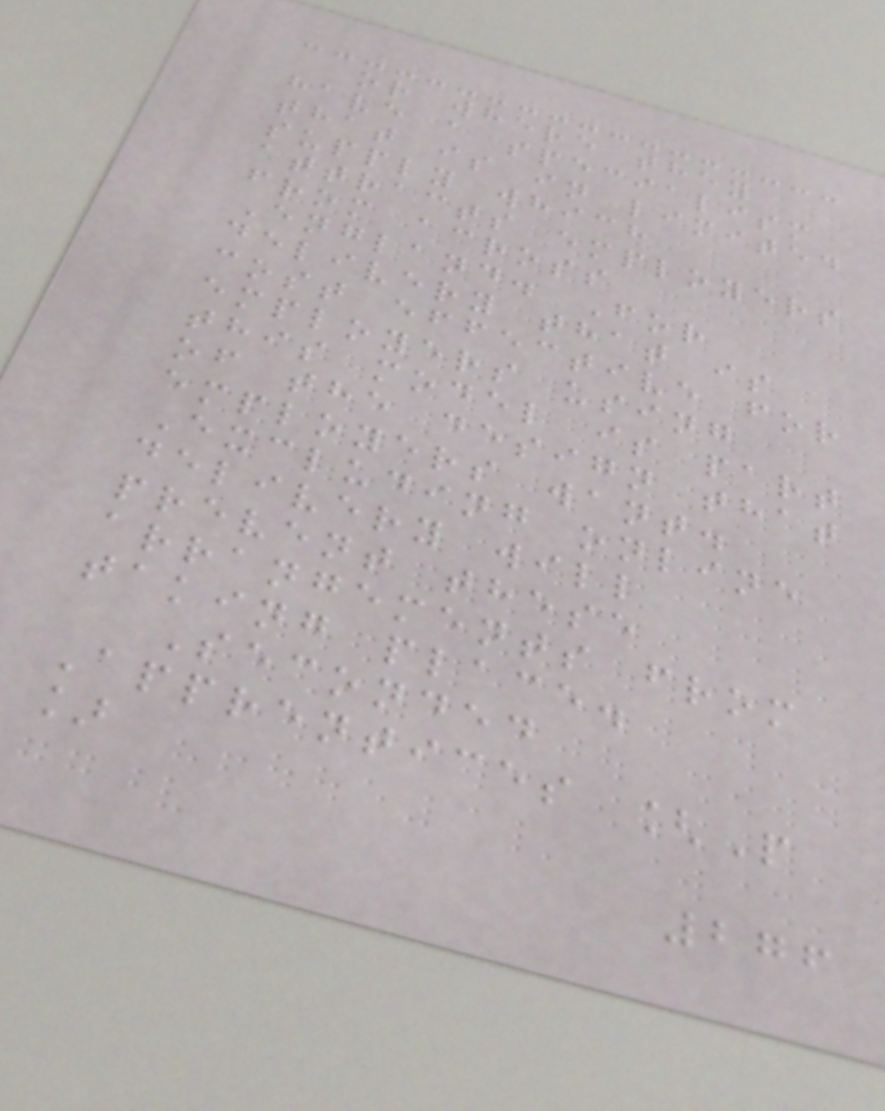or where they
have a specialism
that is in limited
supply which
attracts employers
from across
England. For
delivery that is
cost effective for
employers using
this model is part
of the design that
employers want.
Excluding online
delivery will
prevent these
arrangements from
taking place.
Seconded
Apprentices [P
]
276
